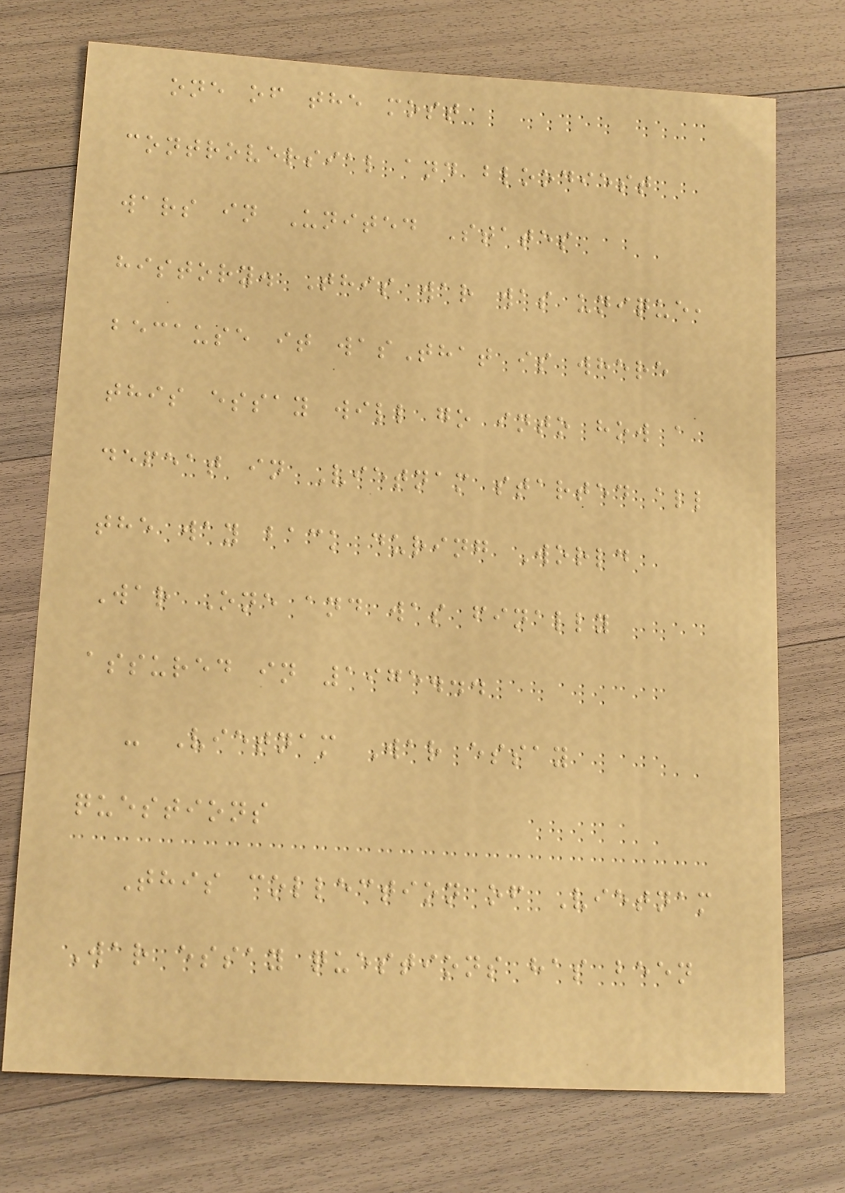one of the most
controversial and bloodiest
wars in United States
history. This war was unique,
because it wasThat is where
this essay will go into how a
defeat in Vietnam started all
the way back during World
War One and was finally
assured in 1975...
- Vietnam War essay
questions
This collection of Vietnam
War essay questions has been
